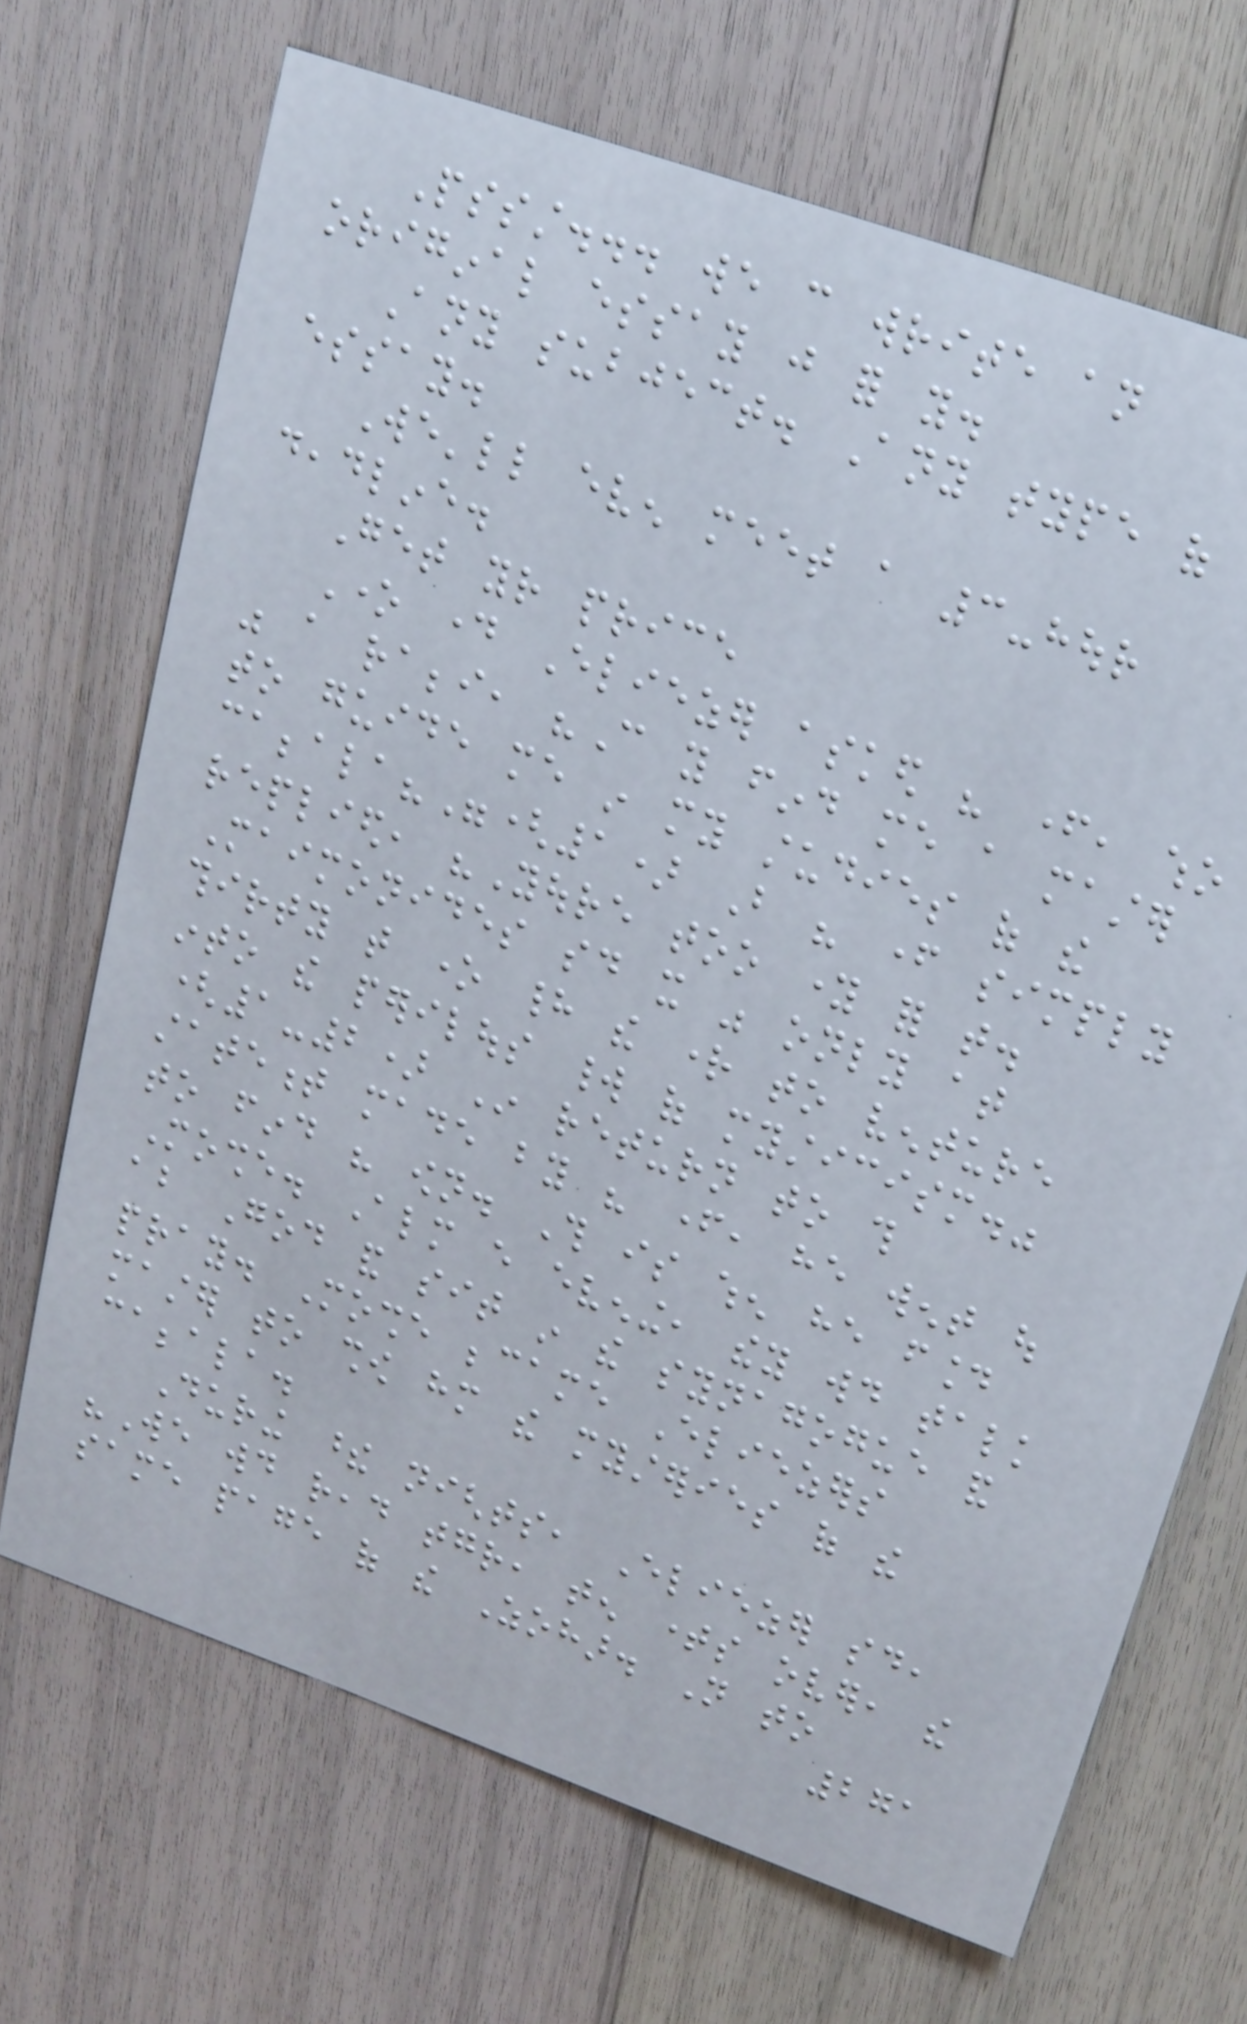Pssst... we can write an
original essay just for you.
Any subject. Any type of
essay.
We'll even meet a 3-hour
deadline.
Get your price
One day Eliezer asked his father, who
was a rabbi, "Can you find me a master
to guide me in my studies of the
cabbala?"(1) But his father simply
replied, "Youre too young for that.
Maimonides said it was only at
thirty that one had the right to venture
into the perilous world of mysticism."
(1-2) In return to this
statement made by his father, he went out
to find his own. This is when he found
Moshe. Almost every evening, they would talk
about God and sit in the synagogue and
pray. Moshe became Eliezers
master to show him the mysteries of the
cabbala.
During these nights, Eliezer said,
"We would read together, ten times over, the
same page of the Zohar. Not to
271
